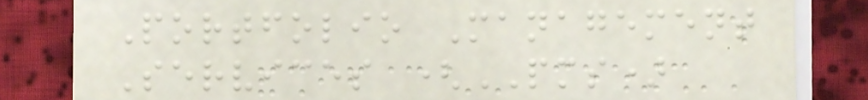Portfolio Management
Services (PMS)
